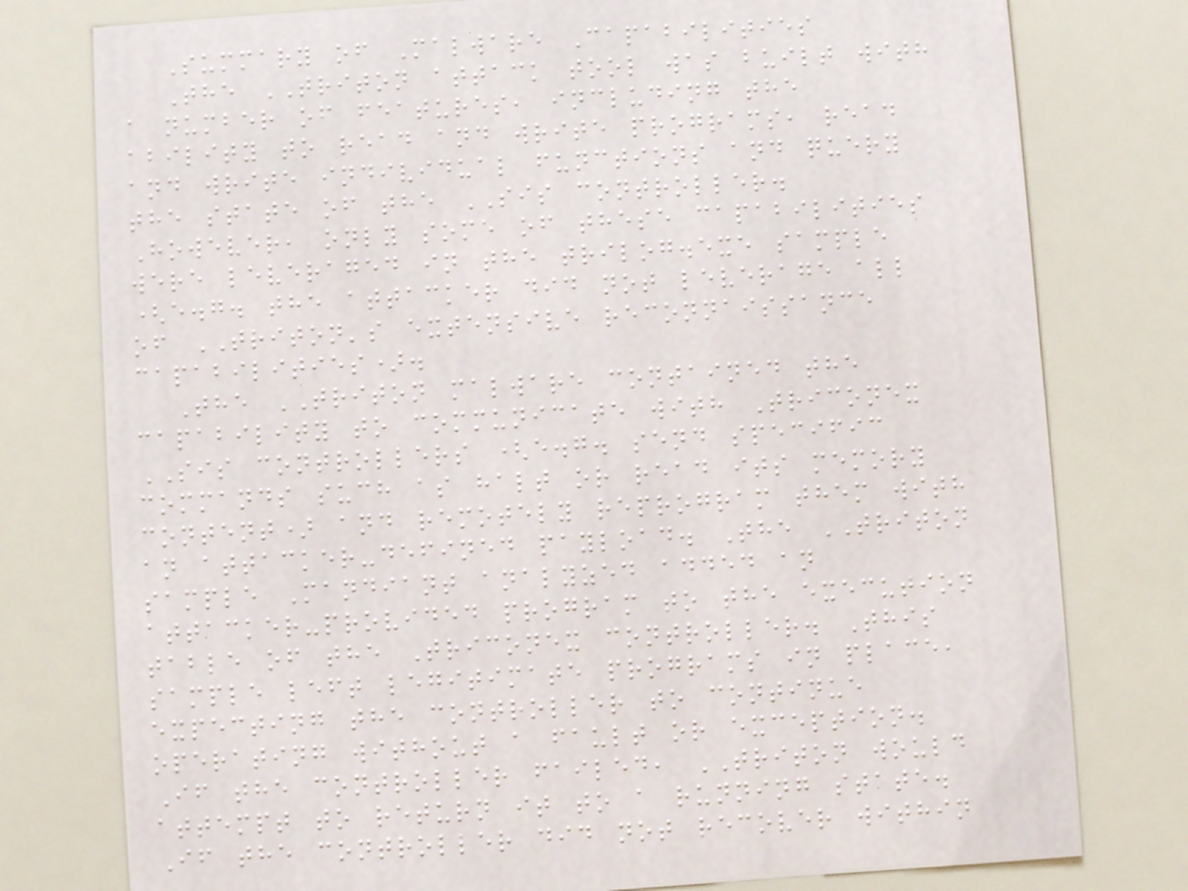Summary of Malware Capabilities
The TRITON attack tool was built with
a number of features, including the
ability to read and write programs, read
and write individual functions and query
the state of the SIS controller.
However, only some of these capabilities
were leveraged in the trilog.exe sample
(e.g. the attacker did not leverage all
of TRITON's extensive reconnaissance
capabilities).
The TRITON malware contained the
capability to communicate with Triconex
SIS controllers (e.g. send specific
commands such as halt or read its memory
content) and remotely reprogram them with
an attacker-defined payload. The TRITON
sample Mandiant analyzed added an
attacker-provided program to the execution
table of the Triconex controller. This
sample left legitimate programs in place,
expecting the controller to continue
operating without a fault or exception.
If the controller failed, TRITON would
attempt to return it to a running state.
If the controller did not recover within
